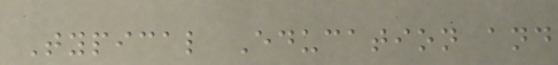Typical Education and
